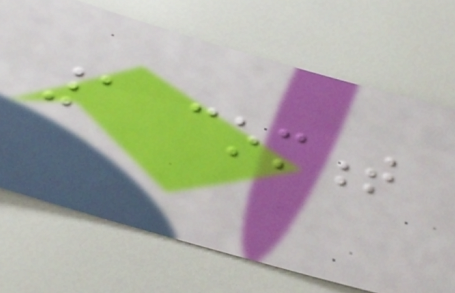1 comment
